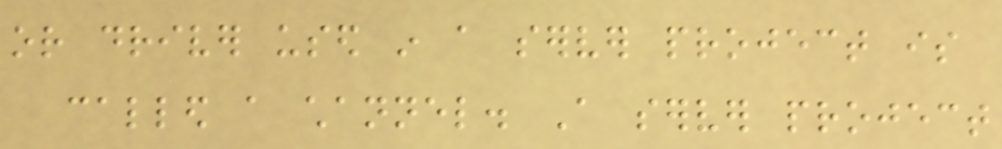or driver used in a server project is
called a channel. A server project
